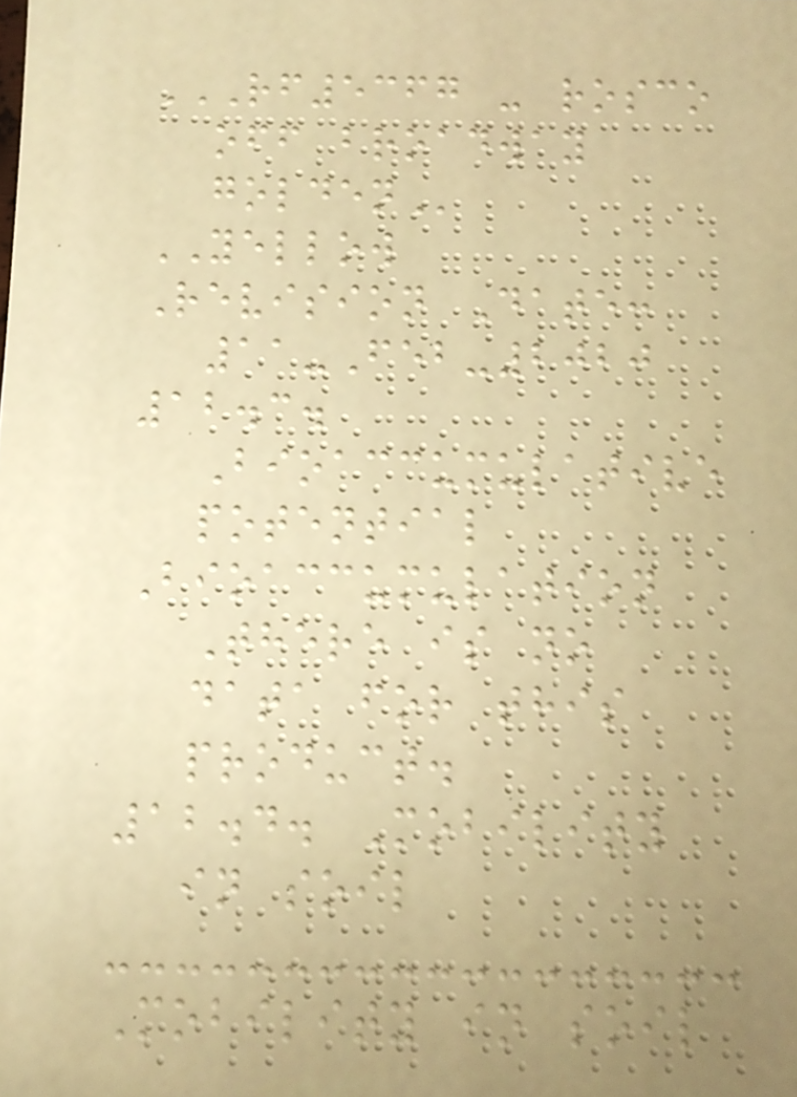RF5367 - ROSCO
OFF BROADWAY
GOLDEN
YELLOW
Revision Date:
11-Feb-2020
12.3.
Bioaccumulative
potential
Bioaccumulation
There is no
data for this
product.
12.4. Mobility
in soil
Mobility in soil
